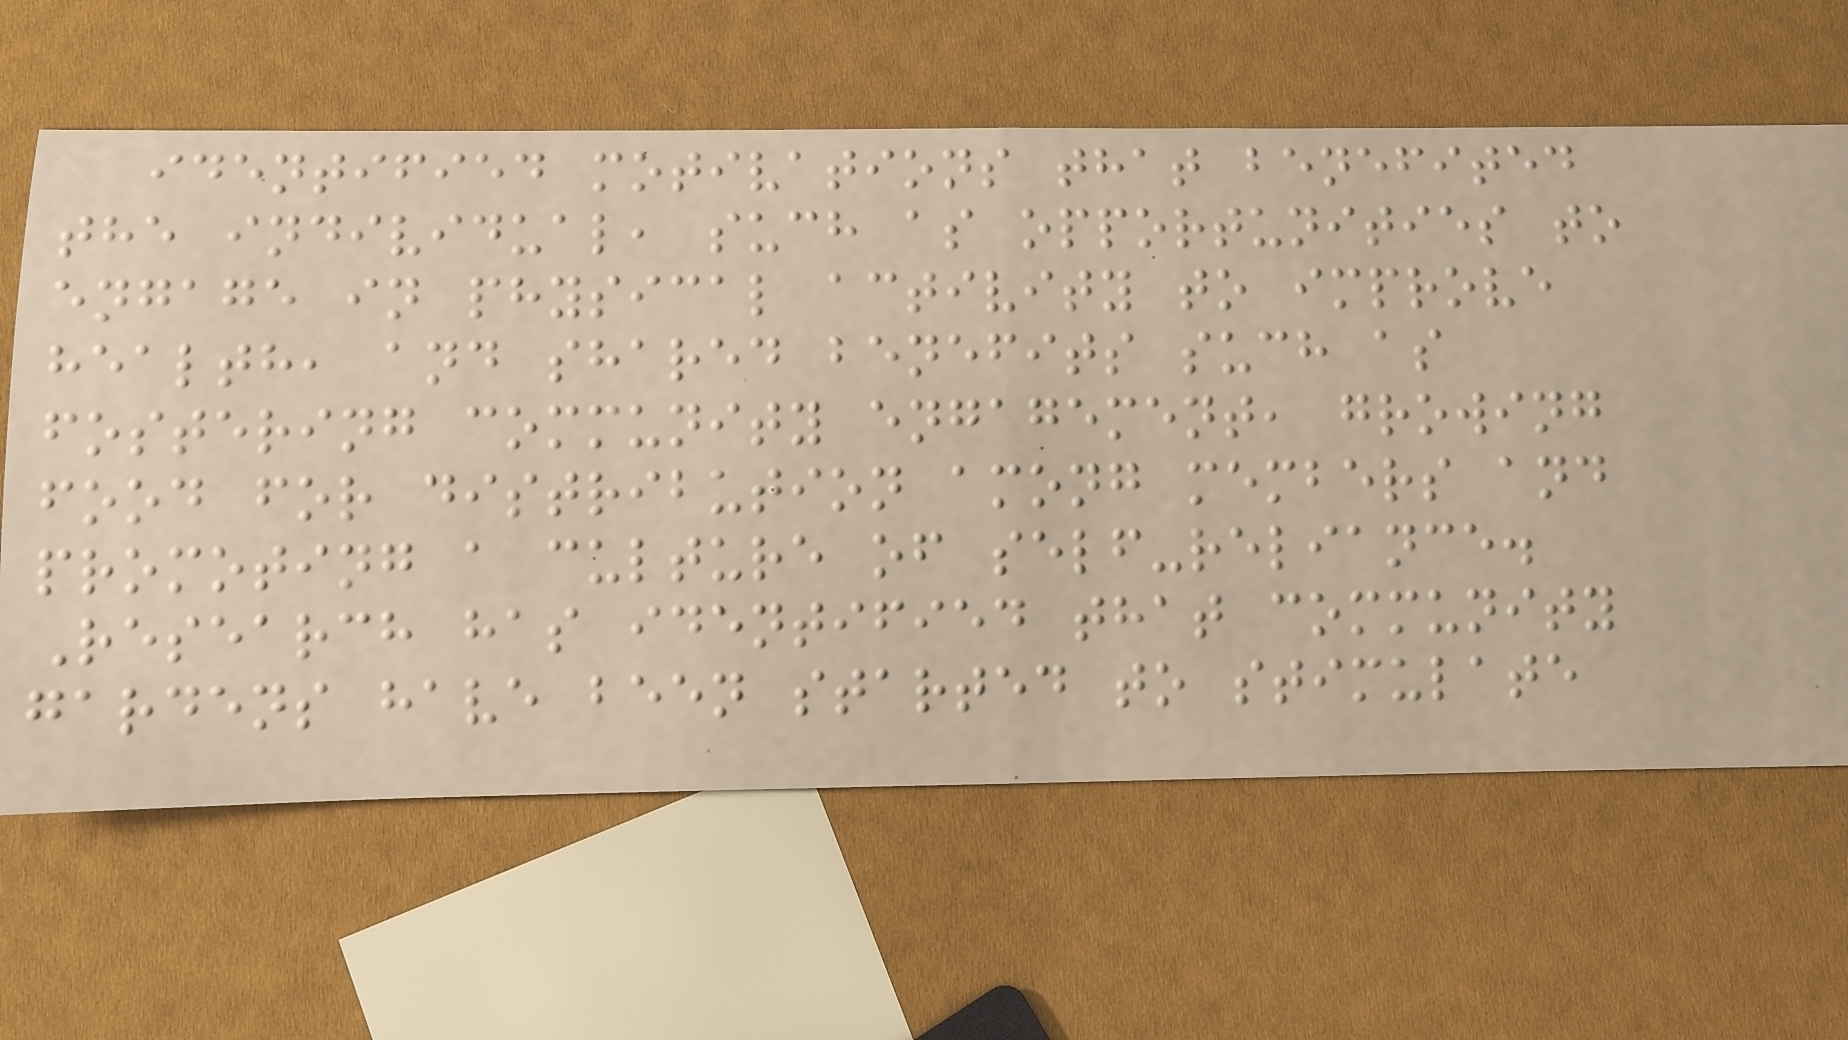identified motivations that benefited
the individual, such as opportunities to
engage in physical activity to improve
health, and shared benefits such as
fostering community engagement, growing
food for distribution among members and
promoting a culture of self-reliance.
Research has identified that community
gardens have been started to stimulate
